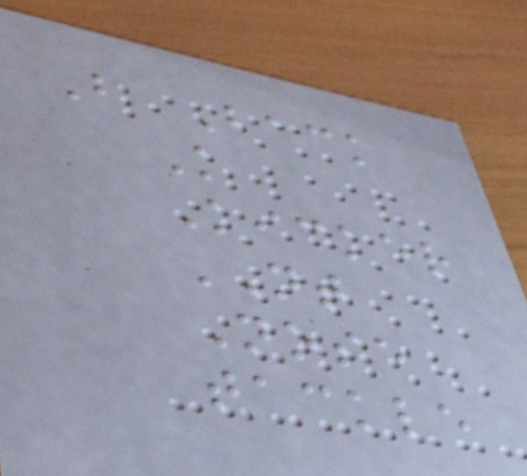B Back
K
Kicker
NT
Nose
tackle
